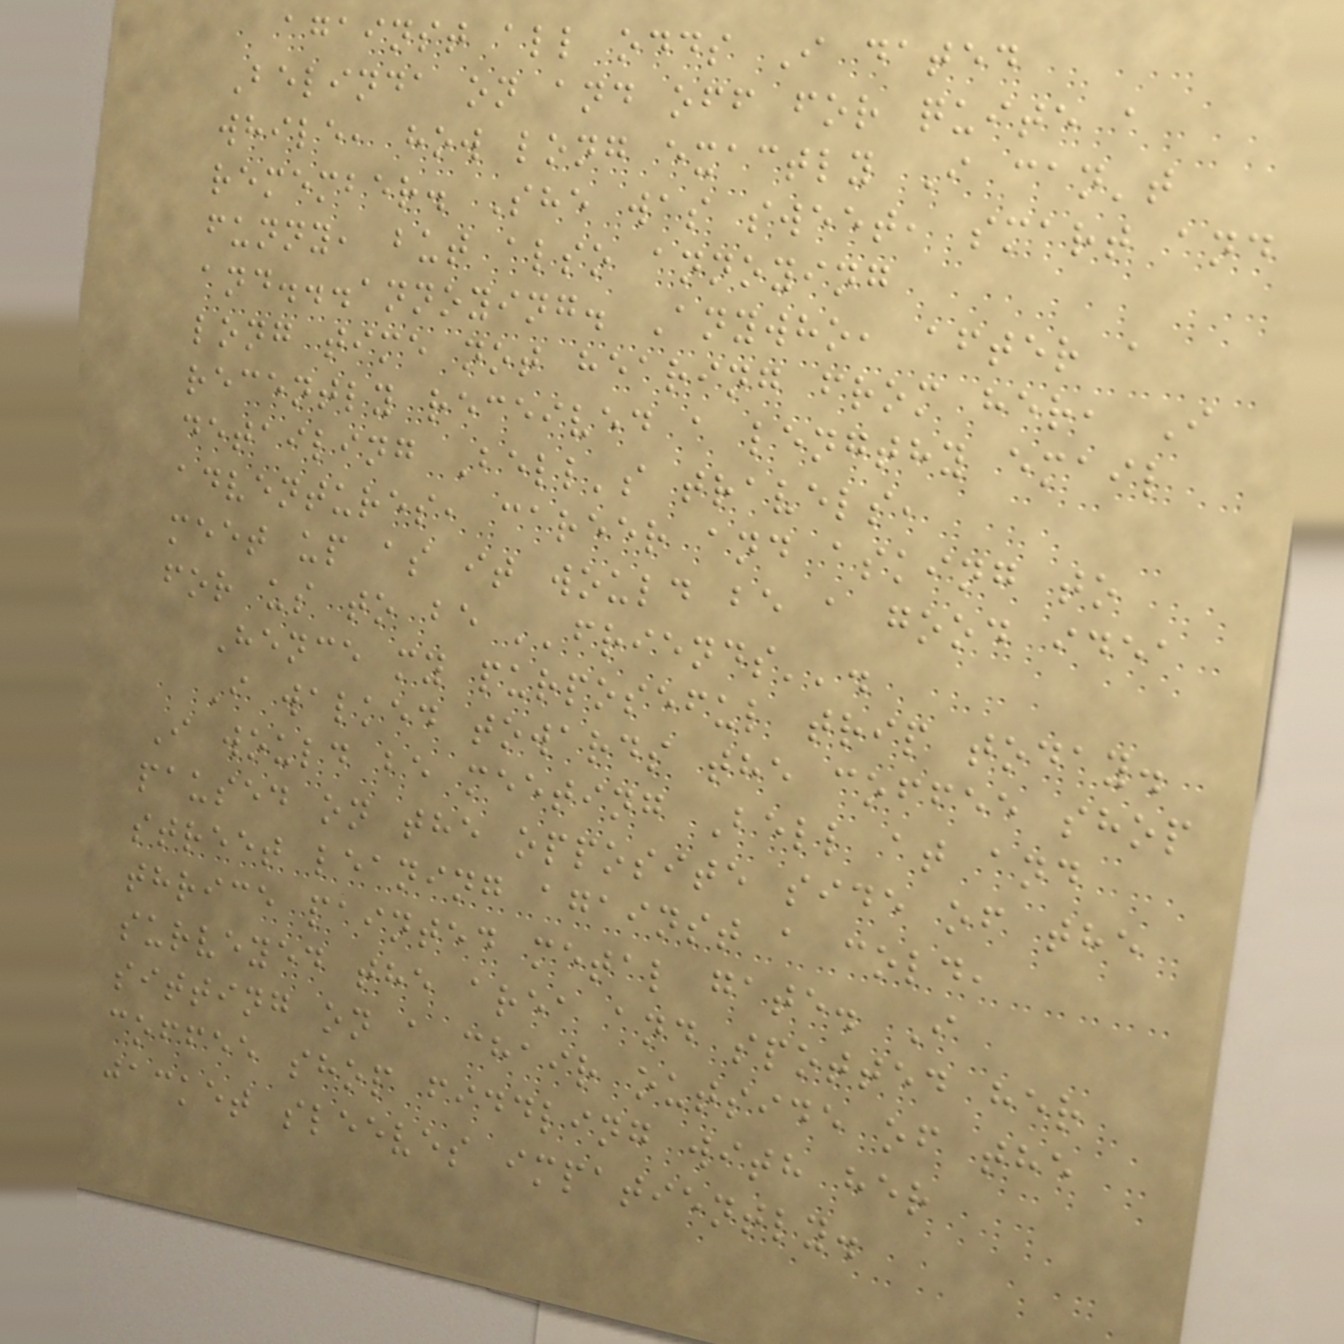against all odds I dated
Belinda on and off for quite a
while, how long exactly I can't
remember. She was sweet, smart and
funny, but also annoying
and...annoying. Anywho, after a
long time not hearing from her, I
recently received a lengthy email
detailing Bell's travels,
adventures, career and asking to
meet up as it would be a good idea
for us to be ''friends''.
Hence my purposeful trip today.
I walked towards the coffee shop
I would be meeting Bell at and
paused on the opposite side of the
street leaning against a cold,
thrice painted metal gate. I
surveyed the area and spotted her
sitting on a chair outside of the
coffee shop fiddling with her
jacket sleeves impatiently.
